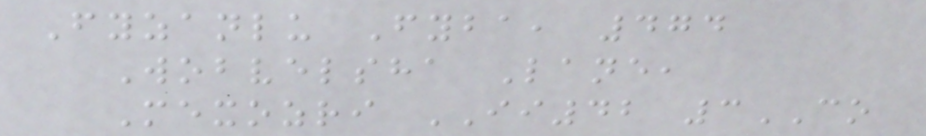Fyzanlu Fyba, 474
Wobvelsha Lane,
Mexozri II42 3CO
